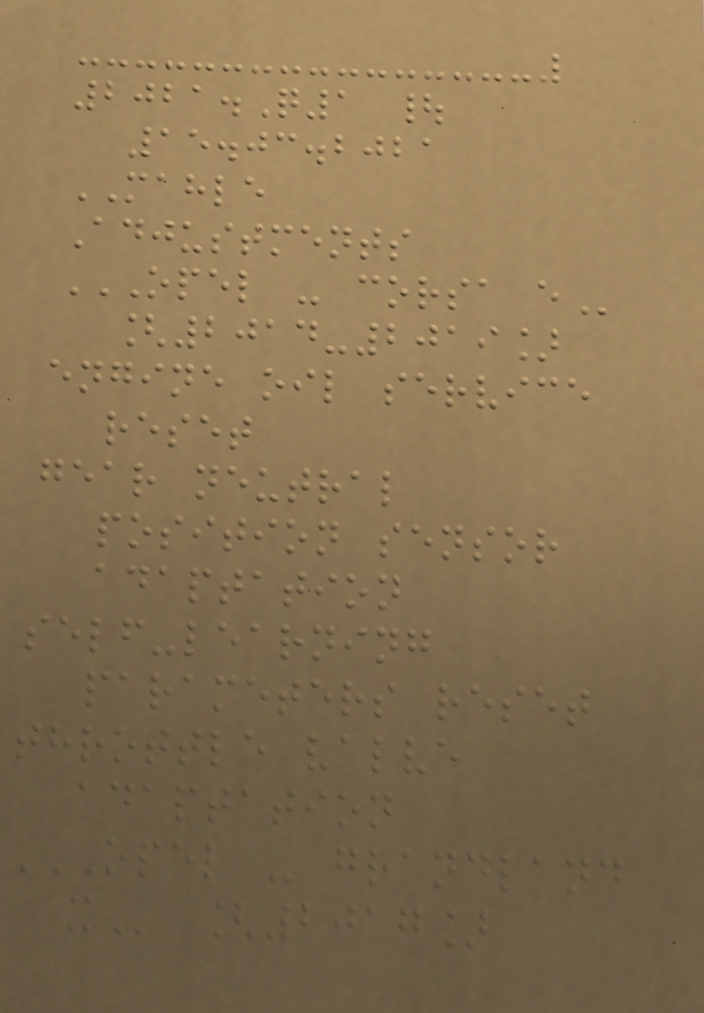2021.Q1 |
15.03.2021
MAHLE
Adjustments
OPEL - CORSA E
[2014-2019]
engine oil service
reset
gear neutral
position sensor
adaptation
self-learning
parameters reset
throttle valve
adaptation
OPEL - GRANDLAND
X [2017]
